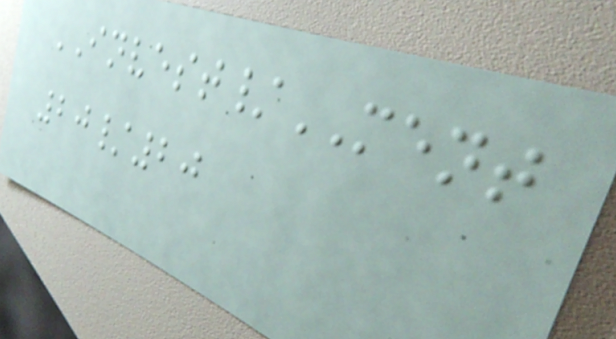INVEST/MENT
20/20
